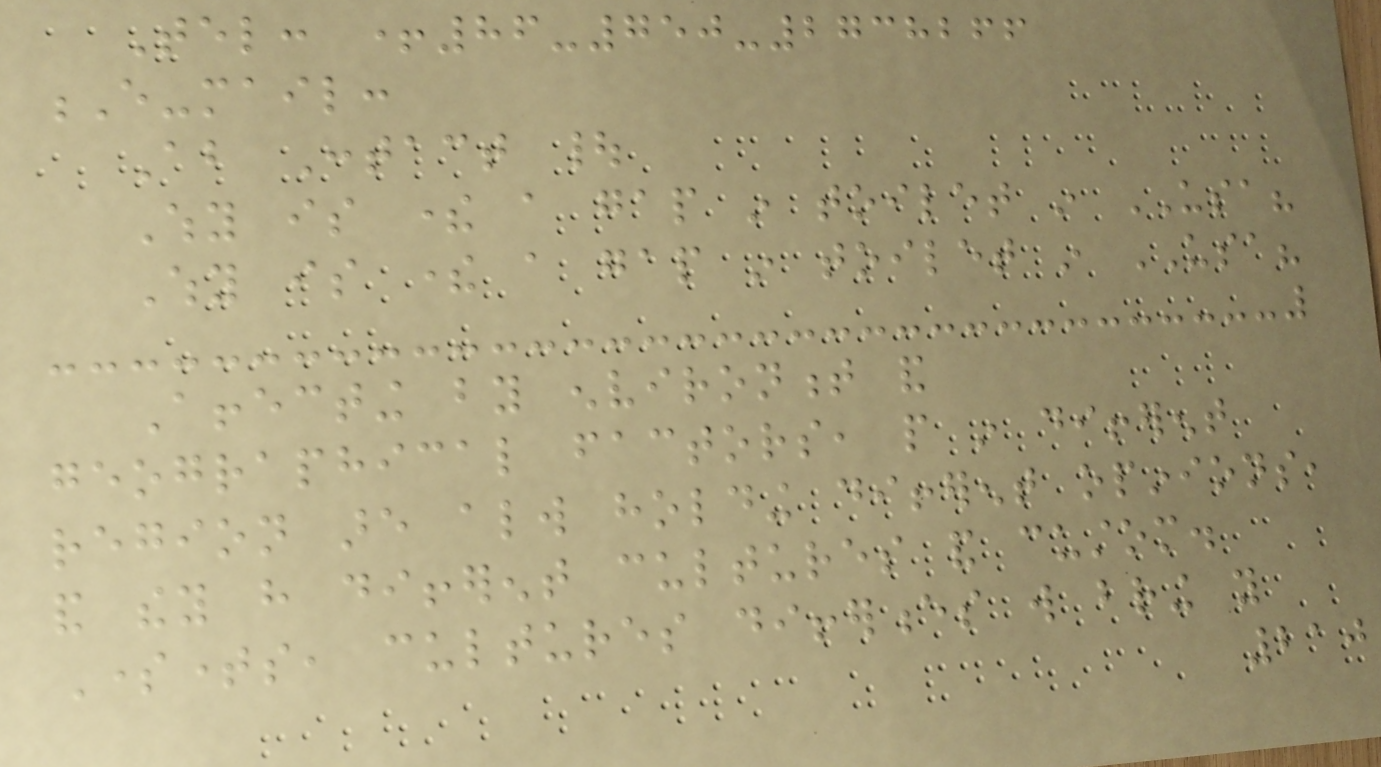Tel: +86-750-2738266
E-mail:
About Contact |
Why is there a gap in toilet in USA?
Why is there a gap in toilet in USA?
Affecting by environment and
geographical factors, people in different
region are always holding different opinions,
and they have different cultures and custom.
Sometimes, cultures differences will bring you
210
